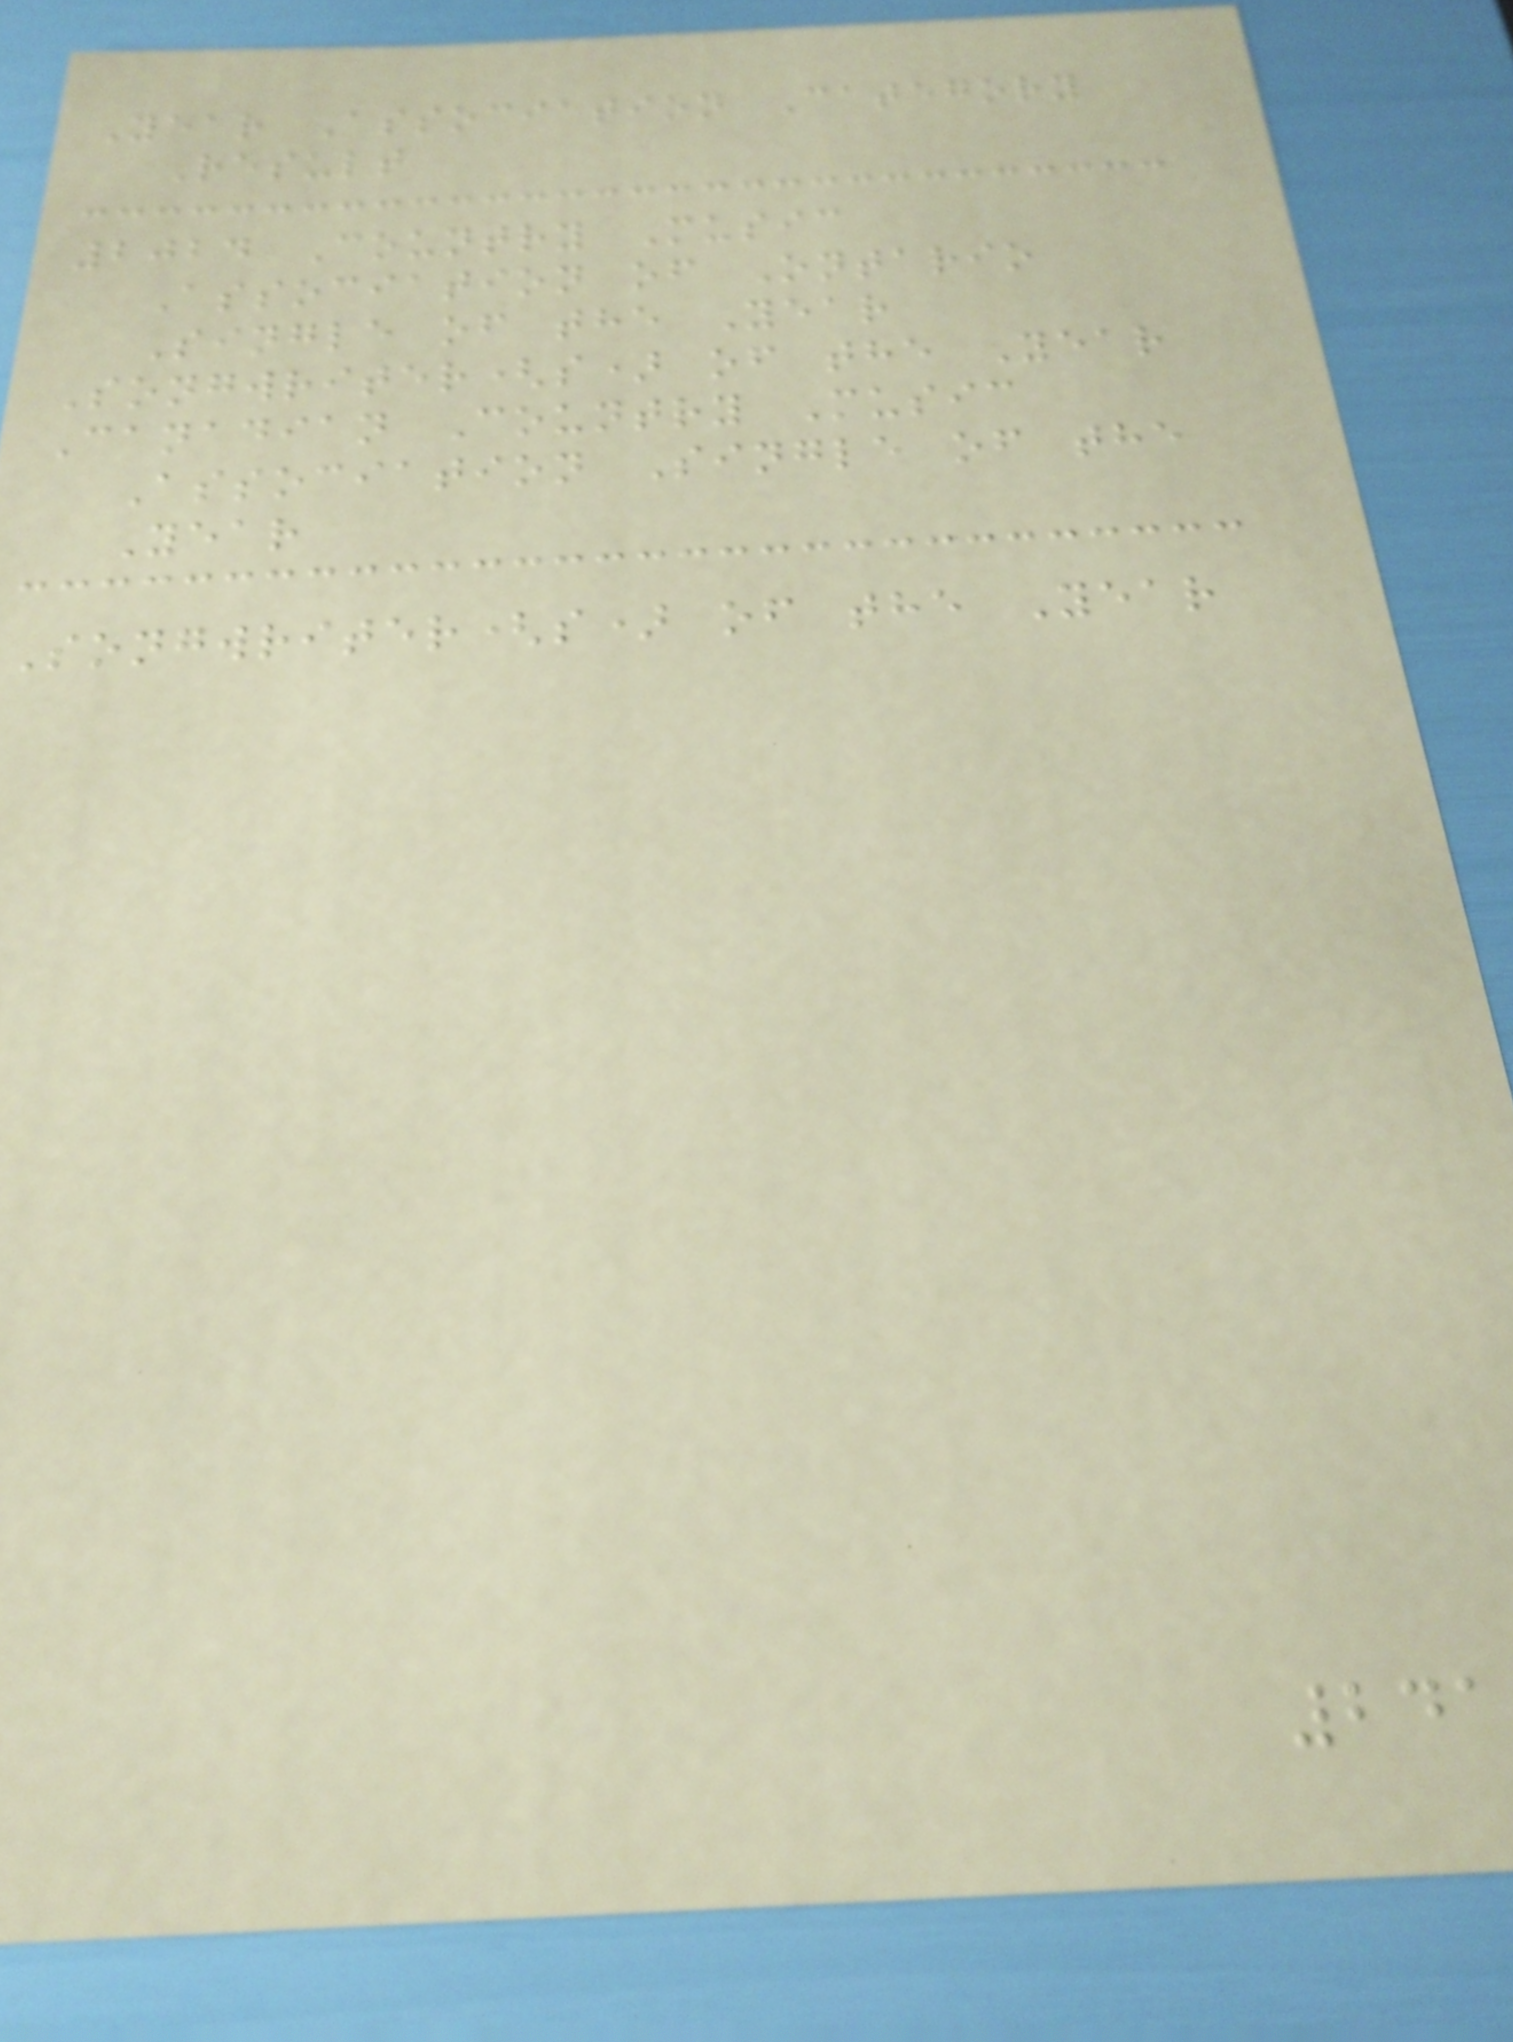Year Association Category
Result
2024 Country Music
Association of Ontario
Single of the Year
Songwriter(s) of the Year
Canadian Country Music
Association Single of the
Year
Songwriter(s) of the Year
241
